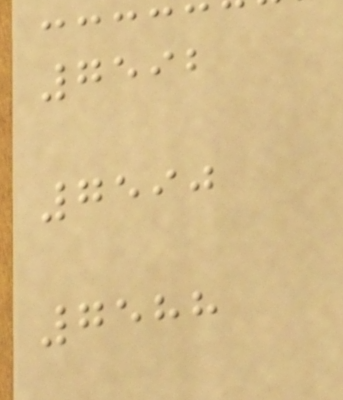7592
7590
7588
